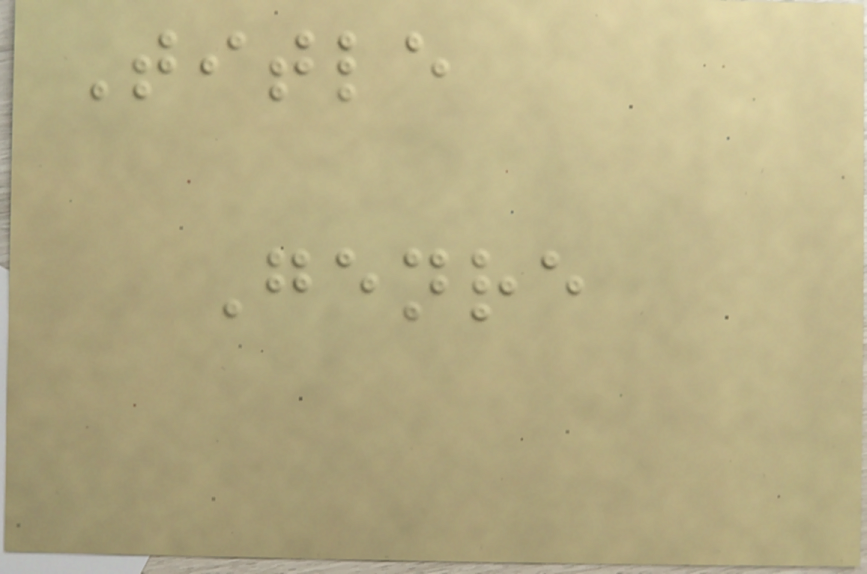Title
Genre
